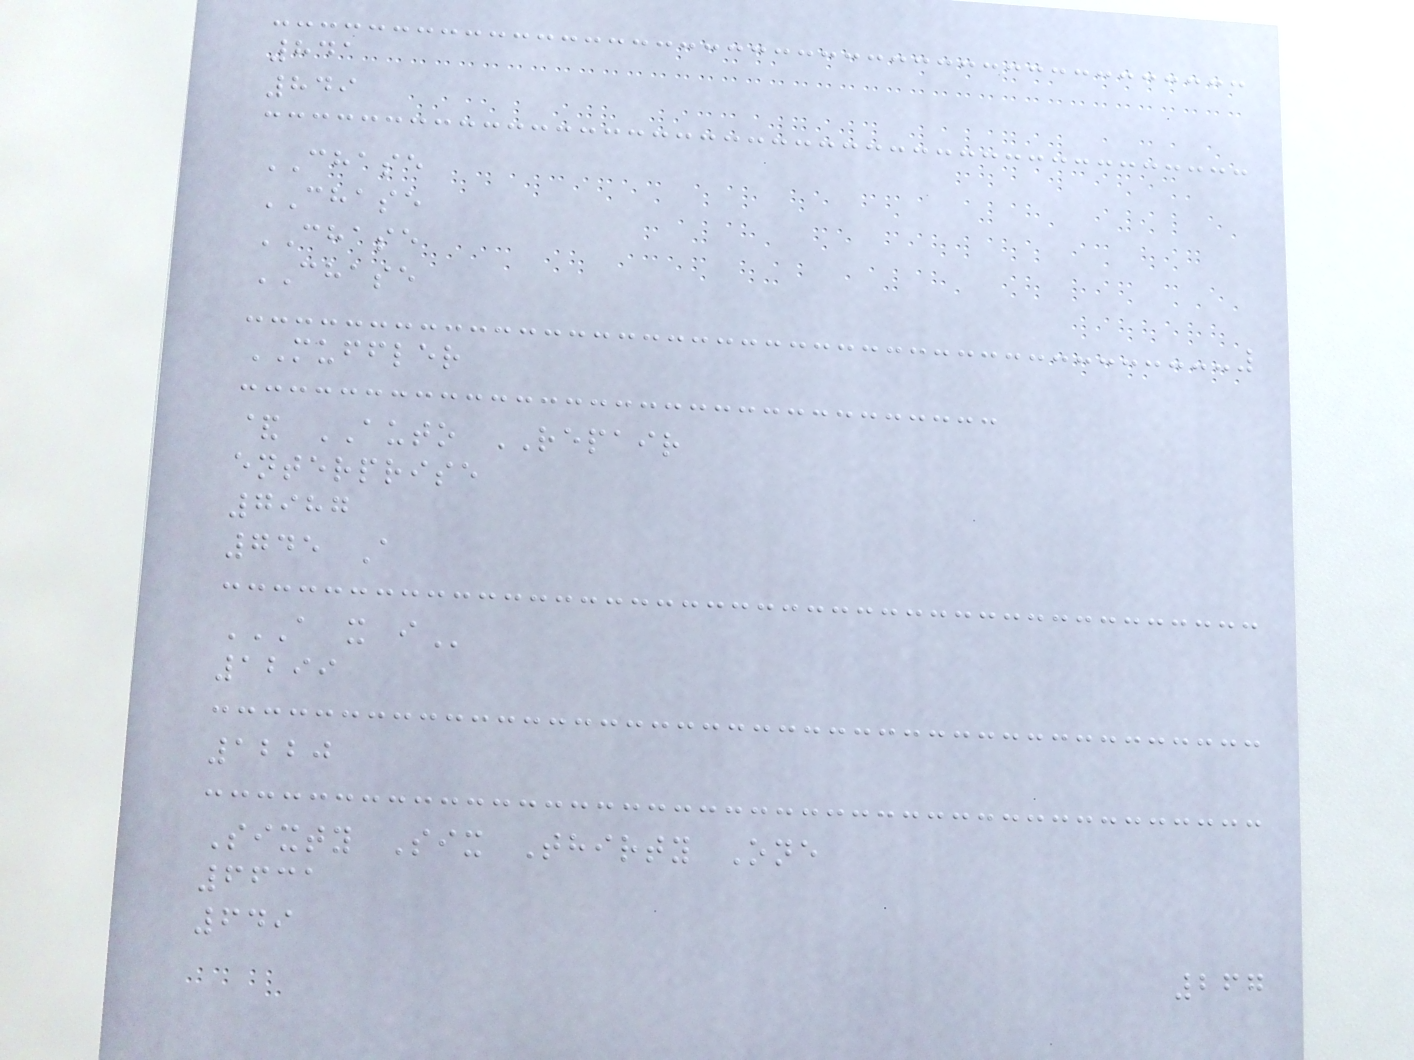841
849
CHASE
CHASE
CHASE
CHASE
MUFFLER
& AUTO REPAIR
enterprise
7987
745 A
A X I
1299
1220
Sixty Six Thirty One
6631
649
267
